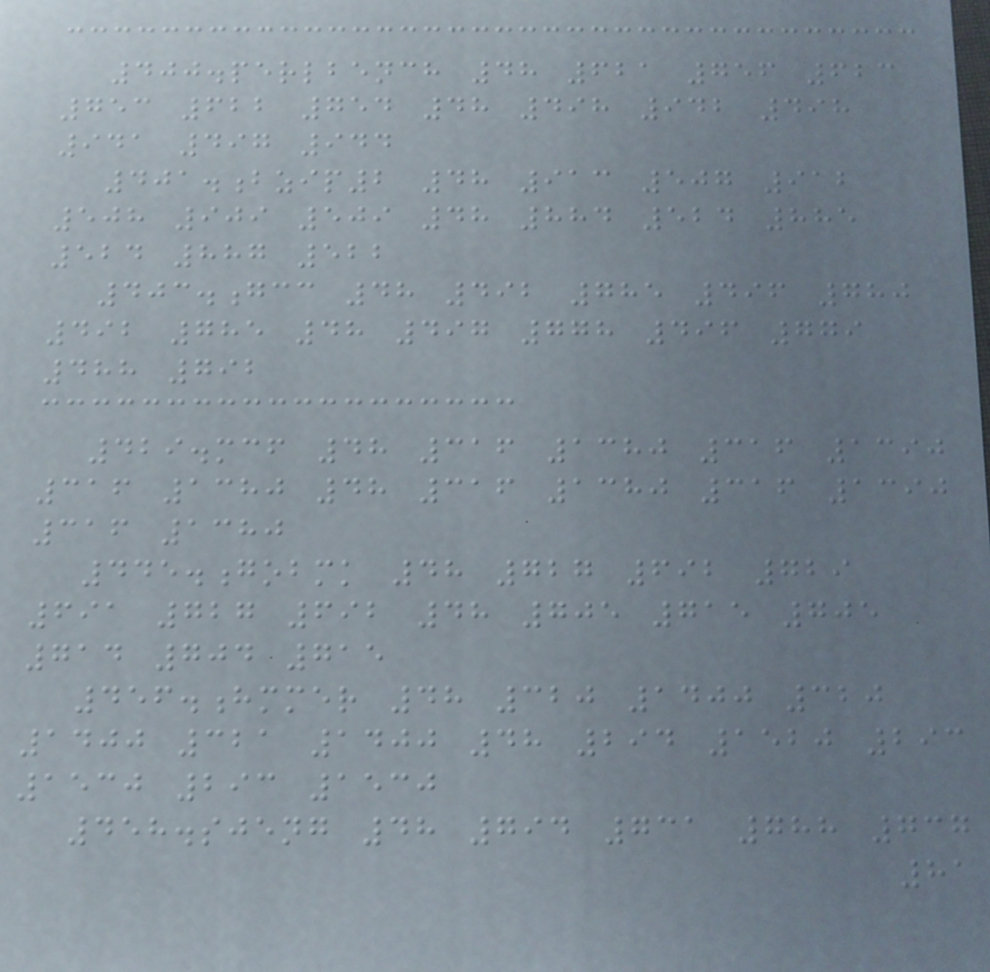400.perlbench 48 621 756 623
753 622 754 48 498 942 498
941 497 944
401.bzip2 48 913 507 912
508 909 509 48 884 524 885
524 887 522
403.gcc 48 492 785 496 780
492 785 48 497 778 496 779
488 792
429.mcf 48 316 1380 316 1390
316 1380 48 316 1380 316 1390
316 1380
445.gobmk 48 727 692 729
691 727 692 48 705 715 705
714 704 715
456.hmmer 48 320 1400 320
1400 321 1400 48 294 1520 293
1530 293 1530
458.sjeng 48 794 731 788 737
81
